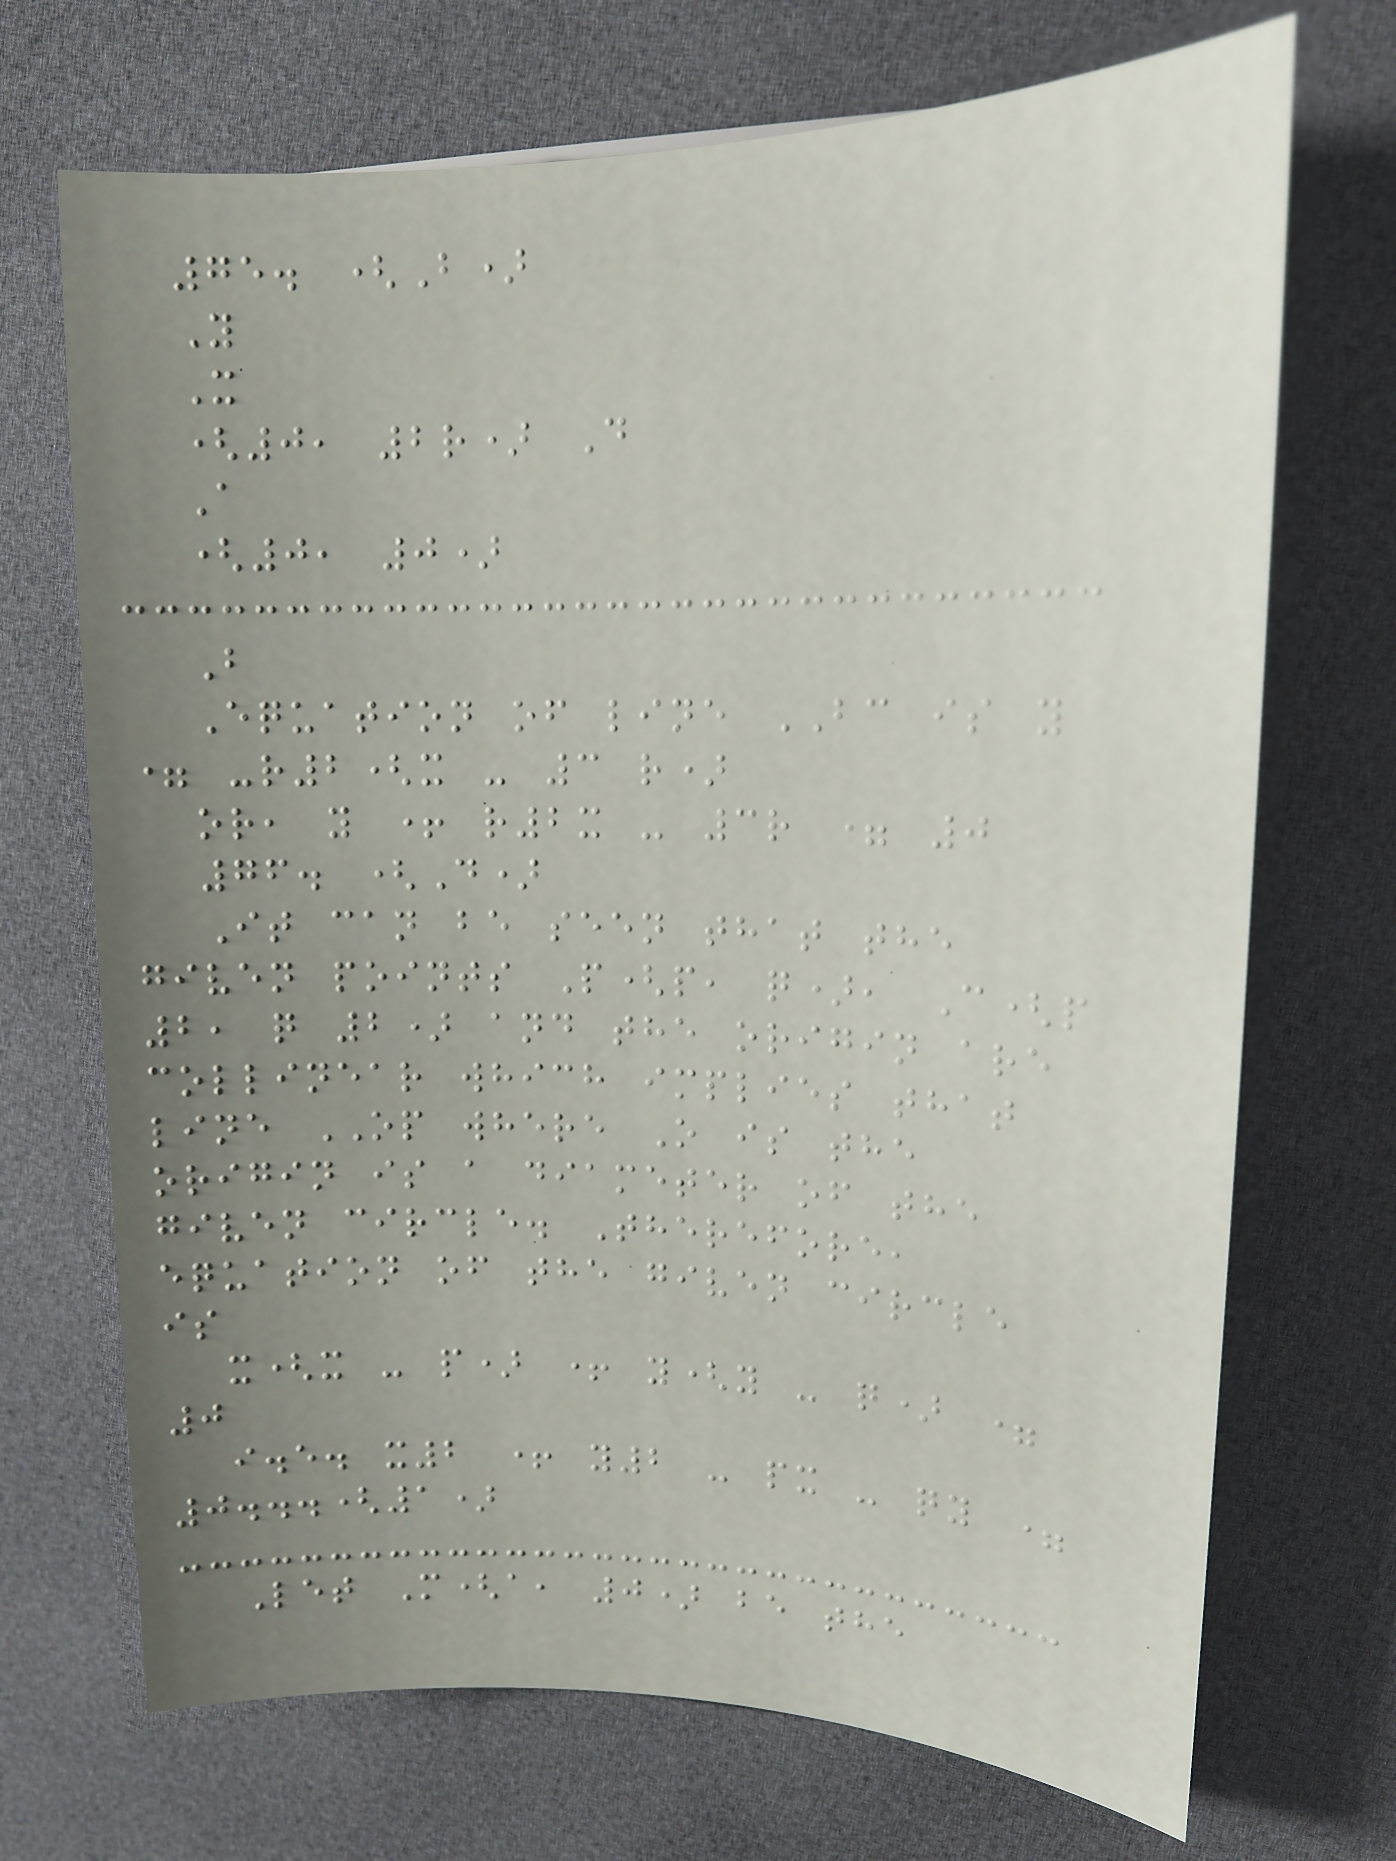75. (B)
Y
X
(0, 2r) D
A
(0, 0)
B
Equation of line BC is y
= -r2(x - 3 r)
or, y + r2x - 3r = 0
76. (D)
It can be seen that the
given points P(p, q), C(p
2, q 2) and the origin are
collinear which implies that
line OP where O is the
origin is a diameter of the
given circle. Therefore,
equation of the given circle
is
x(x - p) + y(y - q) =
0
i.e. x2 + y2 - px - qy =
0...(1)
Let M(a, 0) be the
